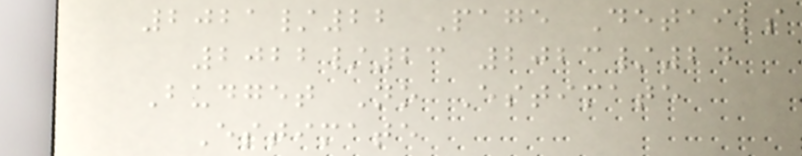2021/22 Page Details
2022/23 2023/24
Budget No Estimate
Estimate
